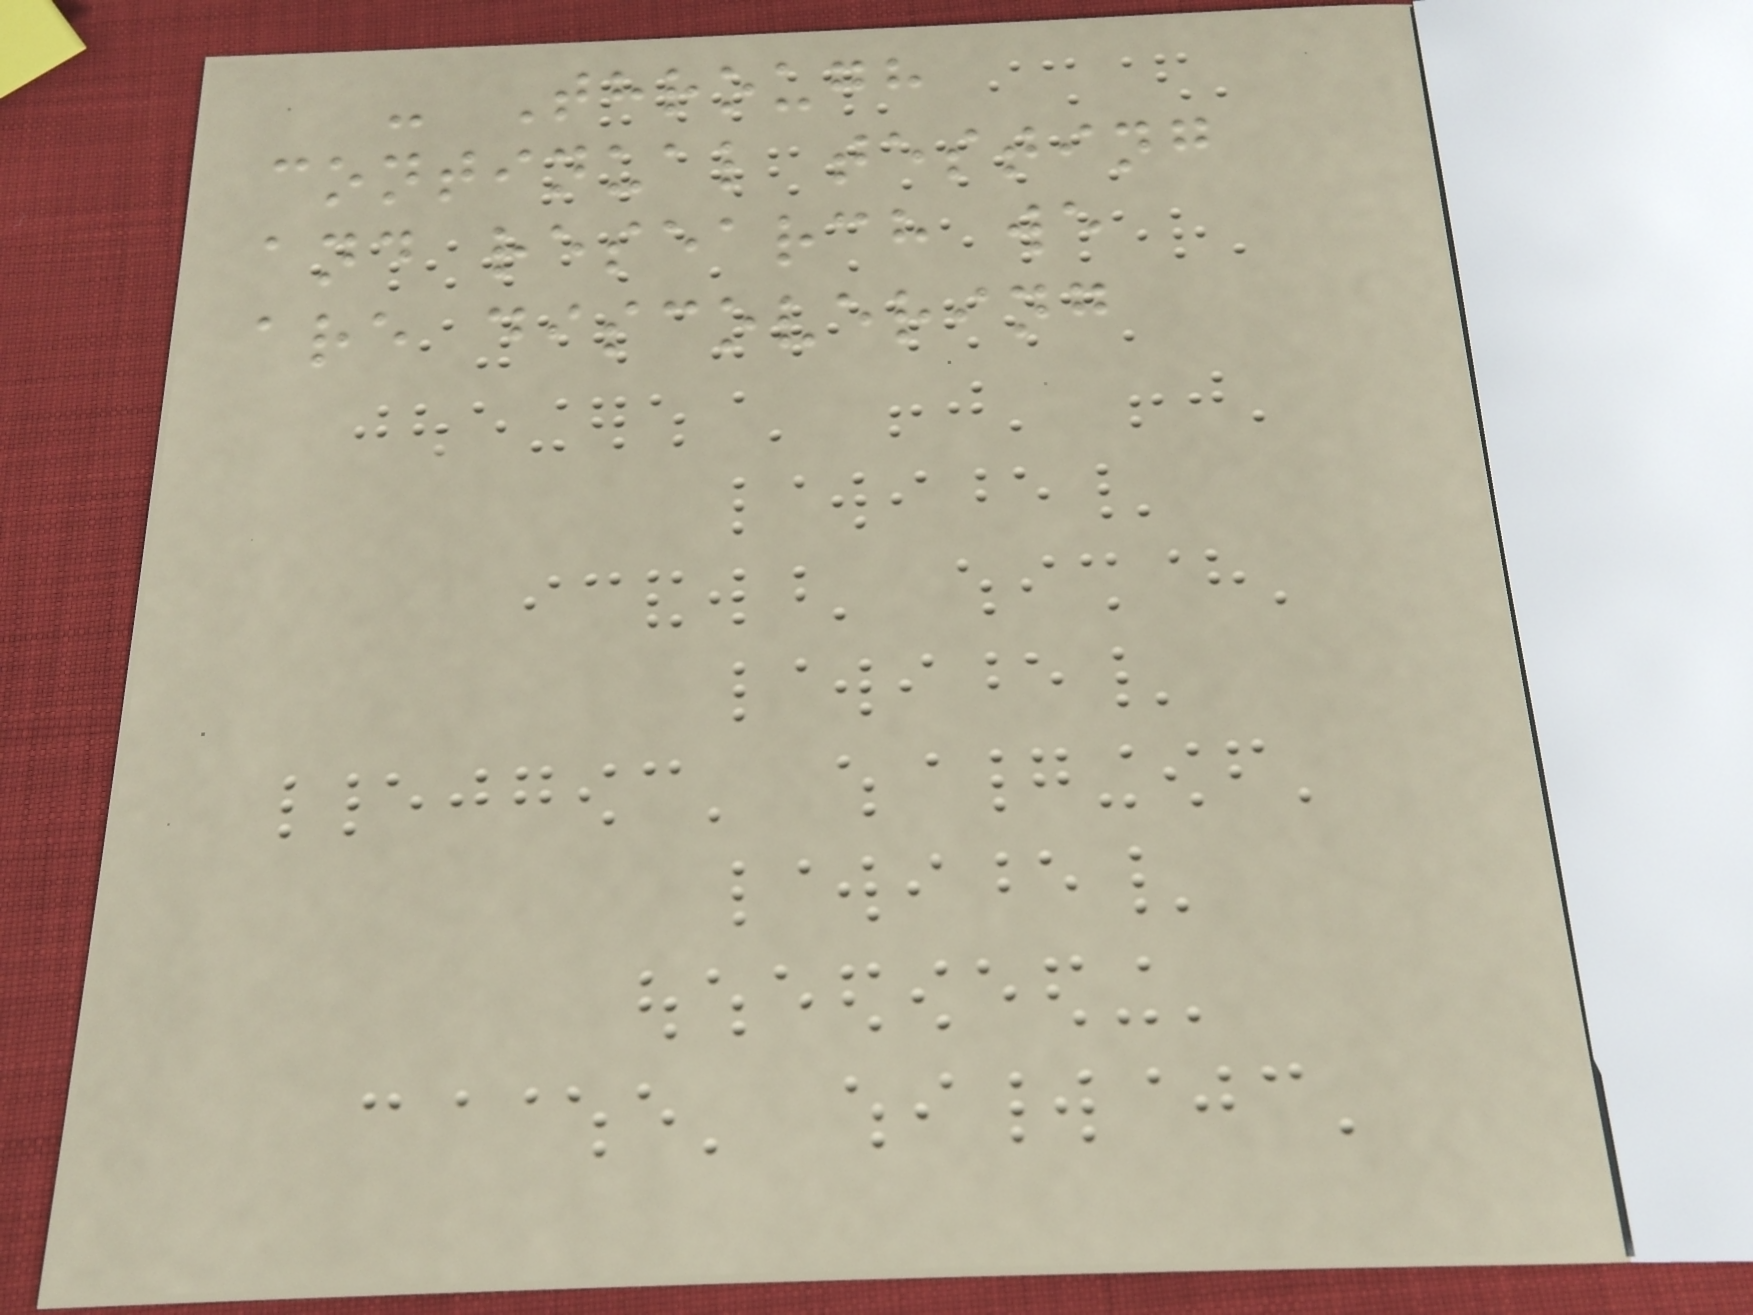- Through
continual testing
and research we
are discovering
